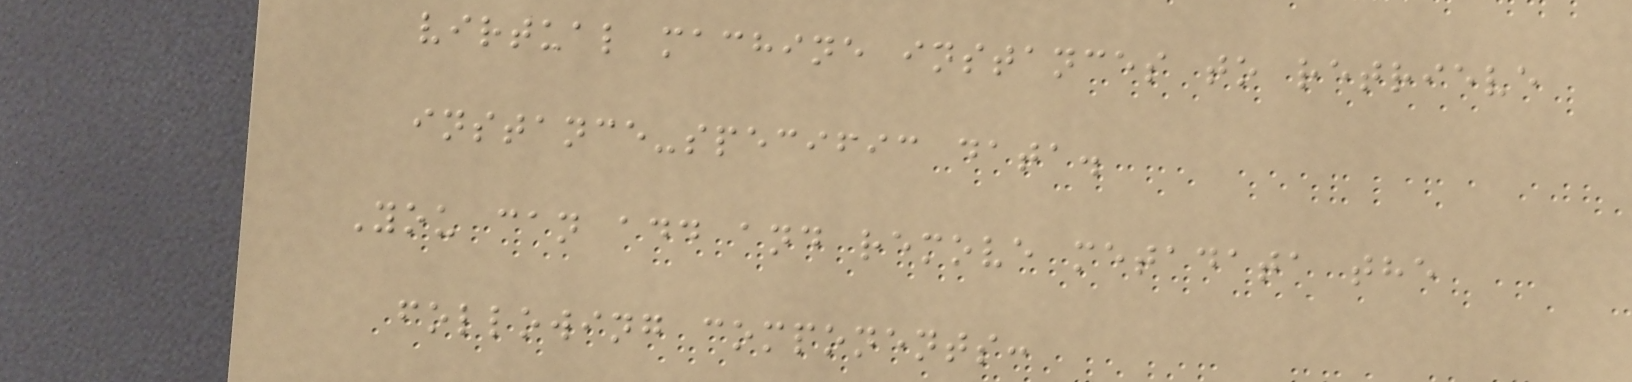virtual machine instances to retrieve
instance-specific data.
You can add and remove metadata the
following components:
